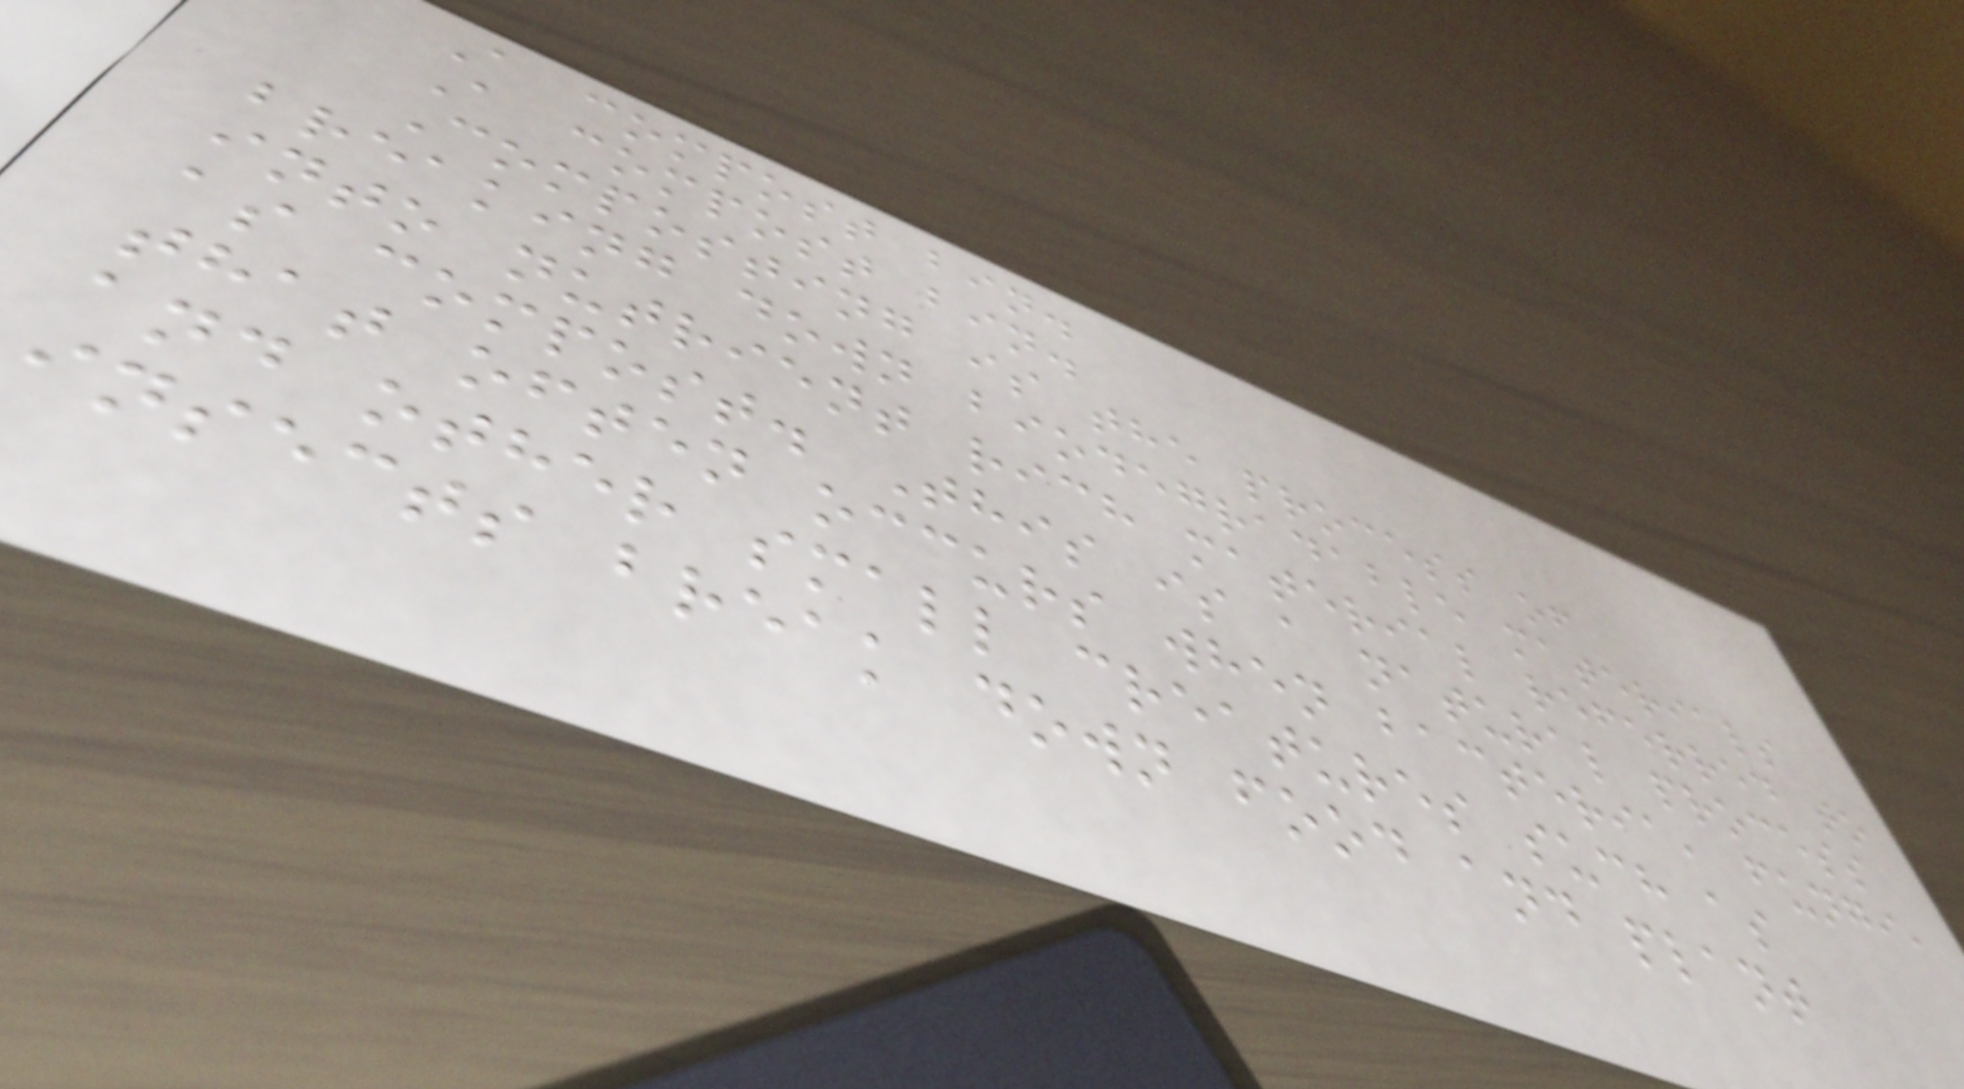A compost bin.
A compost bin.
Composting is the process of
breaking down biodegradable materials
into nutrient rich material referred to
as compost. This is a natural process
that often occurs when bacteria, fungi,
and other small creatures such as
insects break down food and plant
